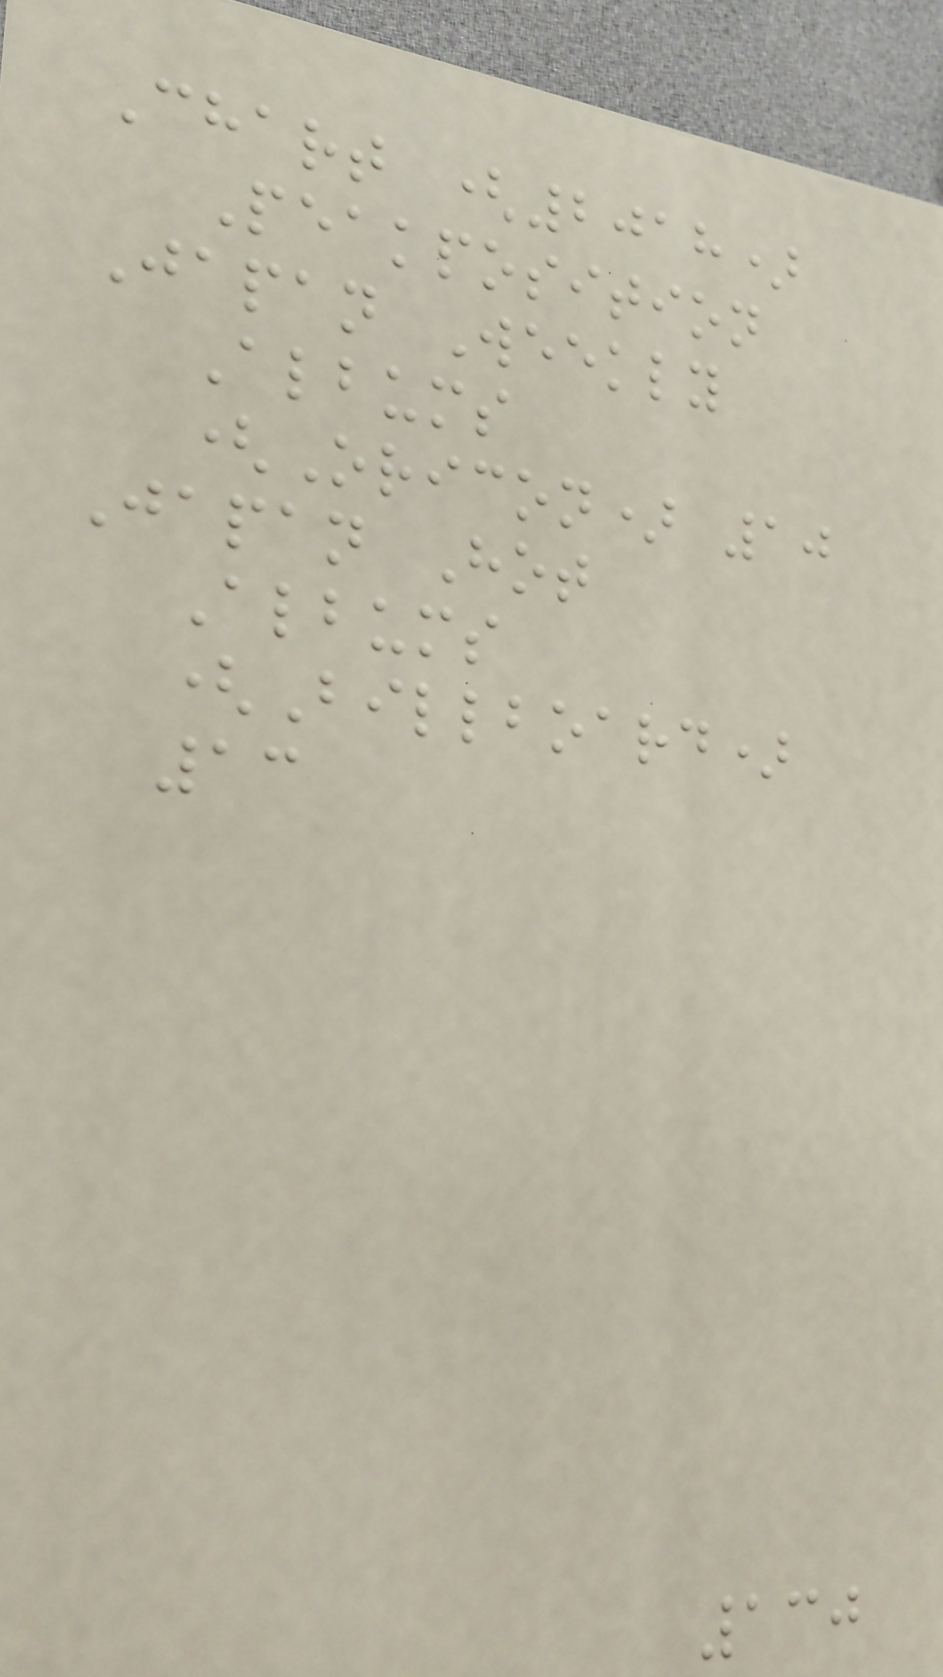Chart (2018)
Peakposition
Japan Weekly
Albums
(Oricon) 10
Japan Hot
Albums
(Billboard)
13
130
